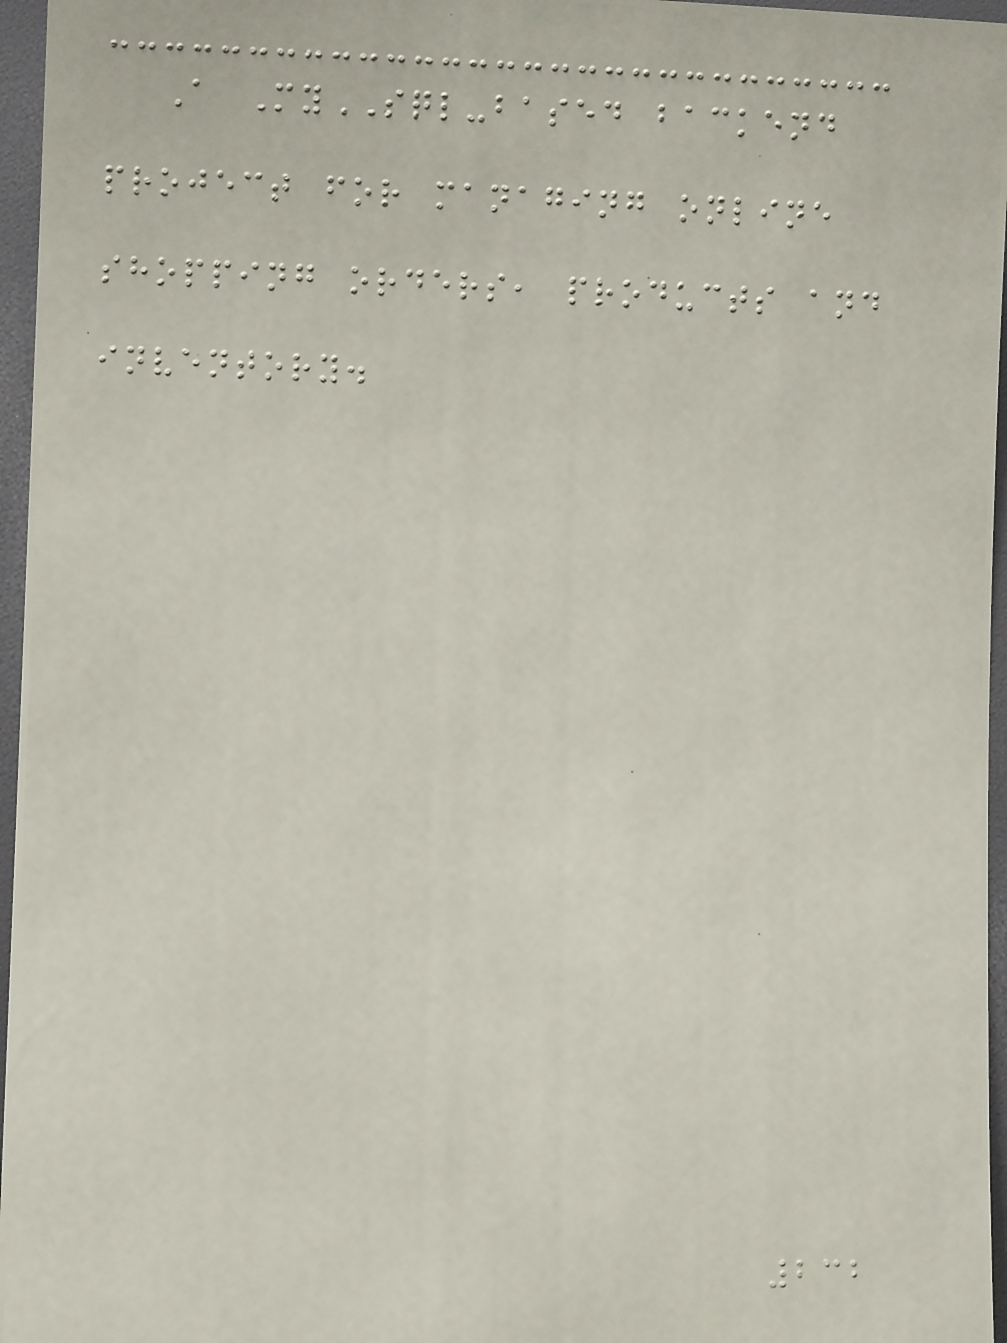A MySQL-based backend
project for managing online
shopping orders, products and
inventory.
232
